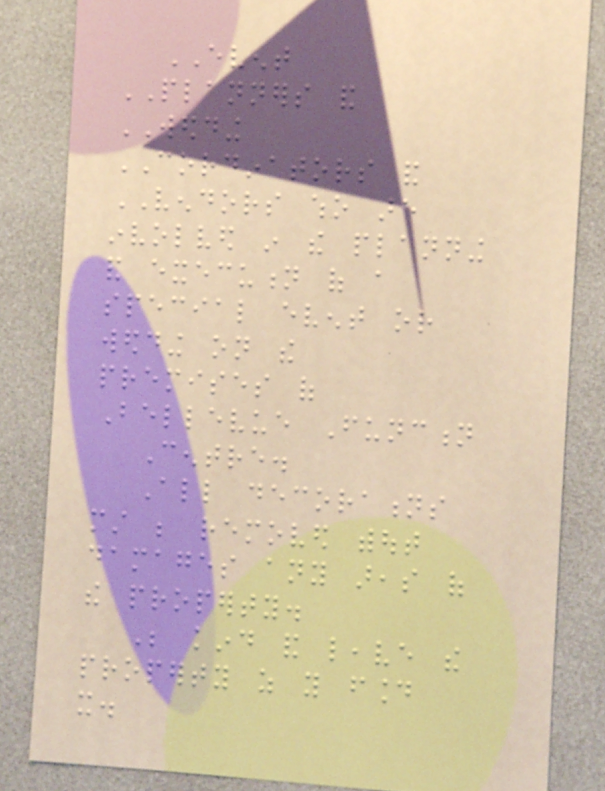EVENT
PLANNERS and
WEDDING
CORDINATORS and
VENDORS who are
involved in the planning
and execution of a
special event or
wedding on the
premises of
Bellevue Function
Centre.
All decorations
must be removed without
damages any areas of
the property.
Be kind and leave the
property as you found
it.
